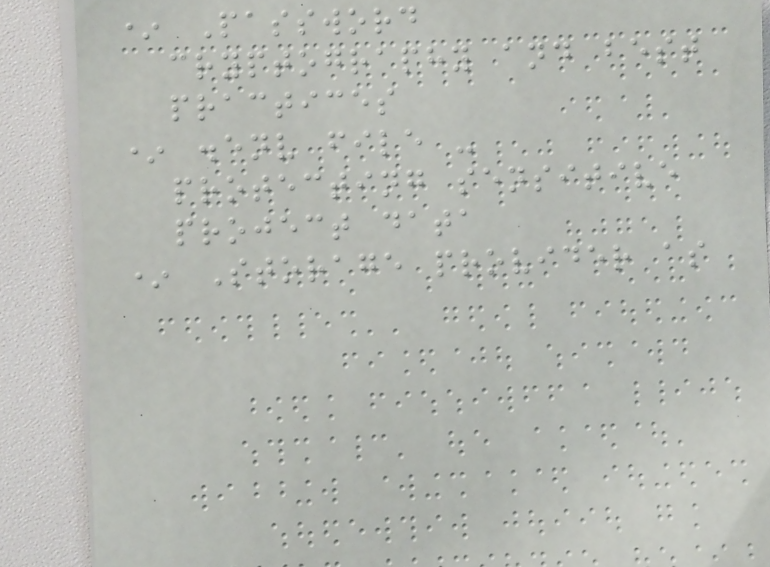* Password
cryptography and best
practices
* .env file -
protecting sensitive
project data
* Storage provider as
